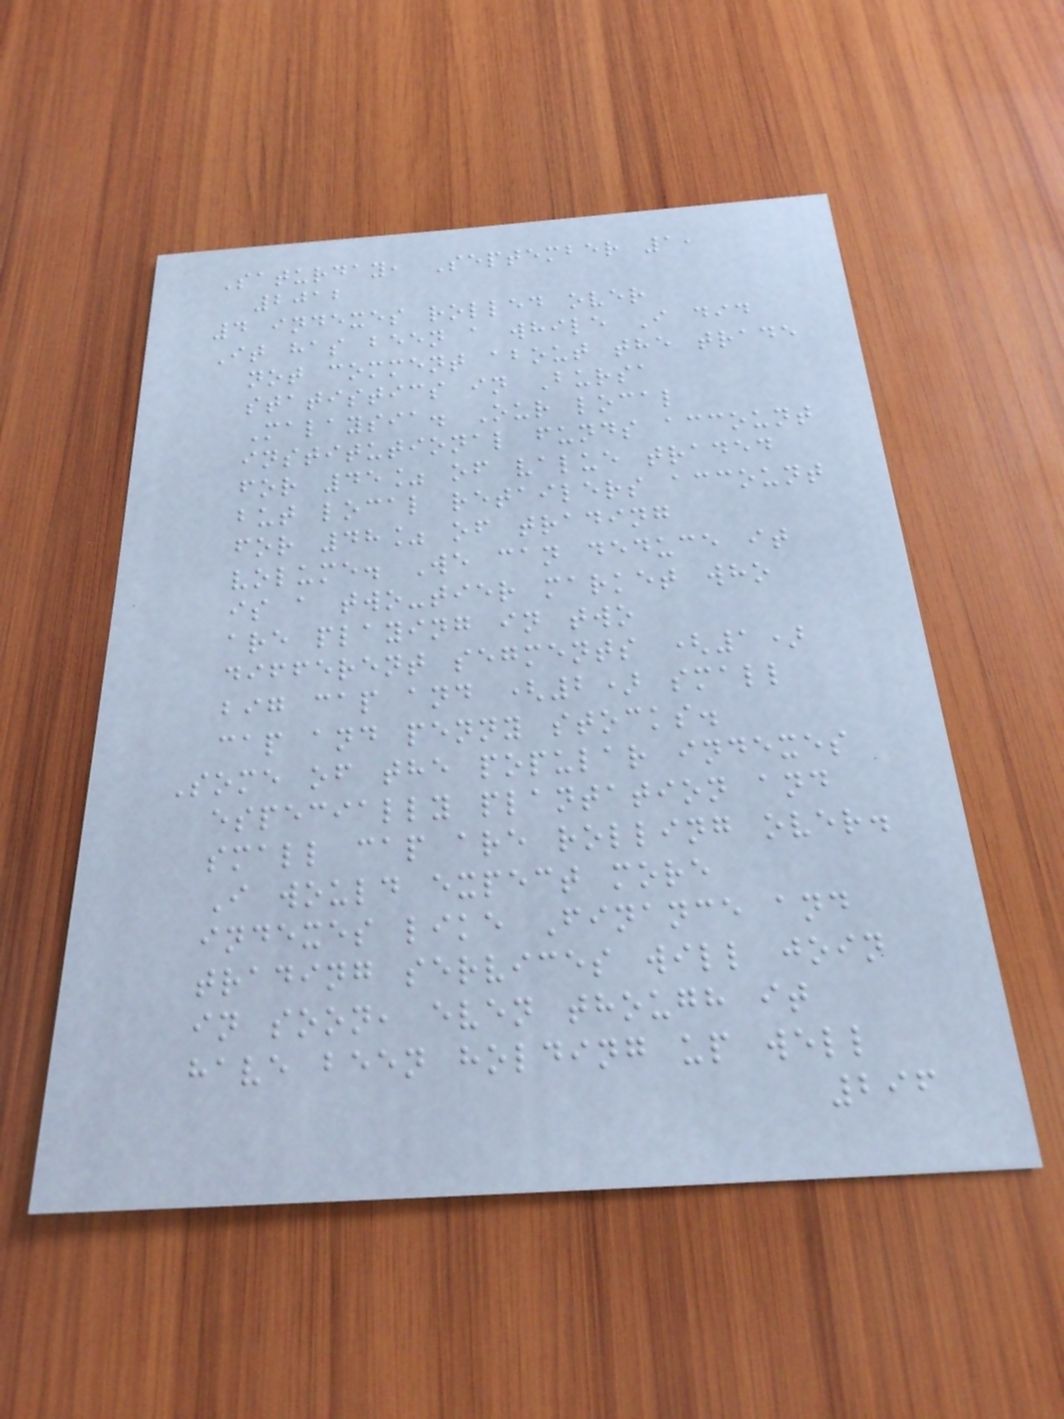Saturday, September 1,
2012
4 indexes rolled over
It has been a while I did
not comment about the trade
statistics in Bursa
Malaysia. Our local
institutional funds account
for 45% of value traded
but local retailers account
for 48% of trading
volume. We can deduce it
is a two-tier market who
are playing in two
different segments (1)
big cap and (2) small
cap and penny stocks.
Some of the popular indexes
especially plantation and
small cap are rolling over.
I would expect more
indexes like Finance and
trading services will join
in soon, even though it
have been holding up well
296
